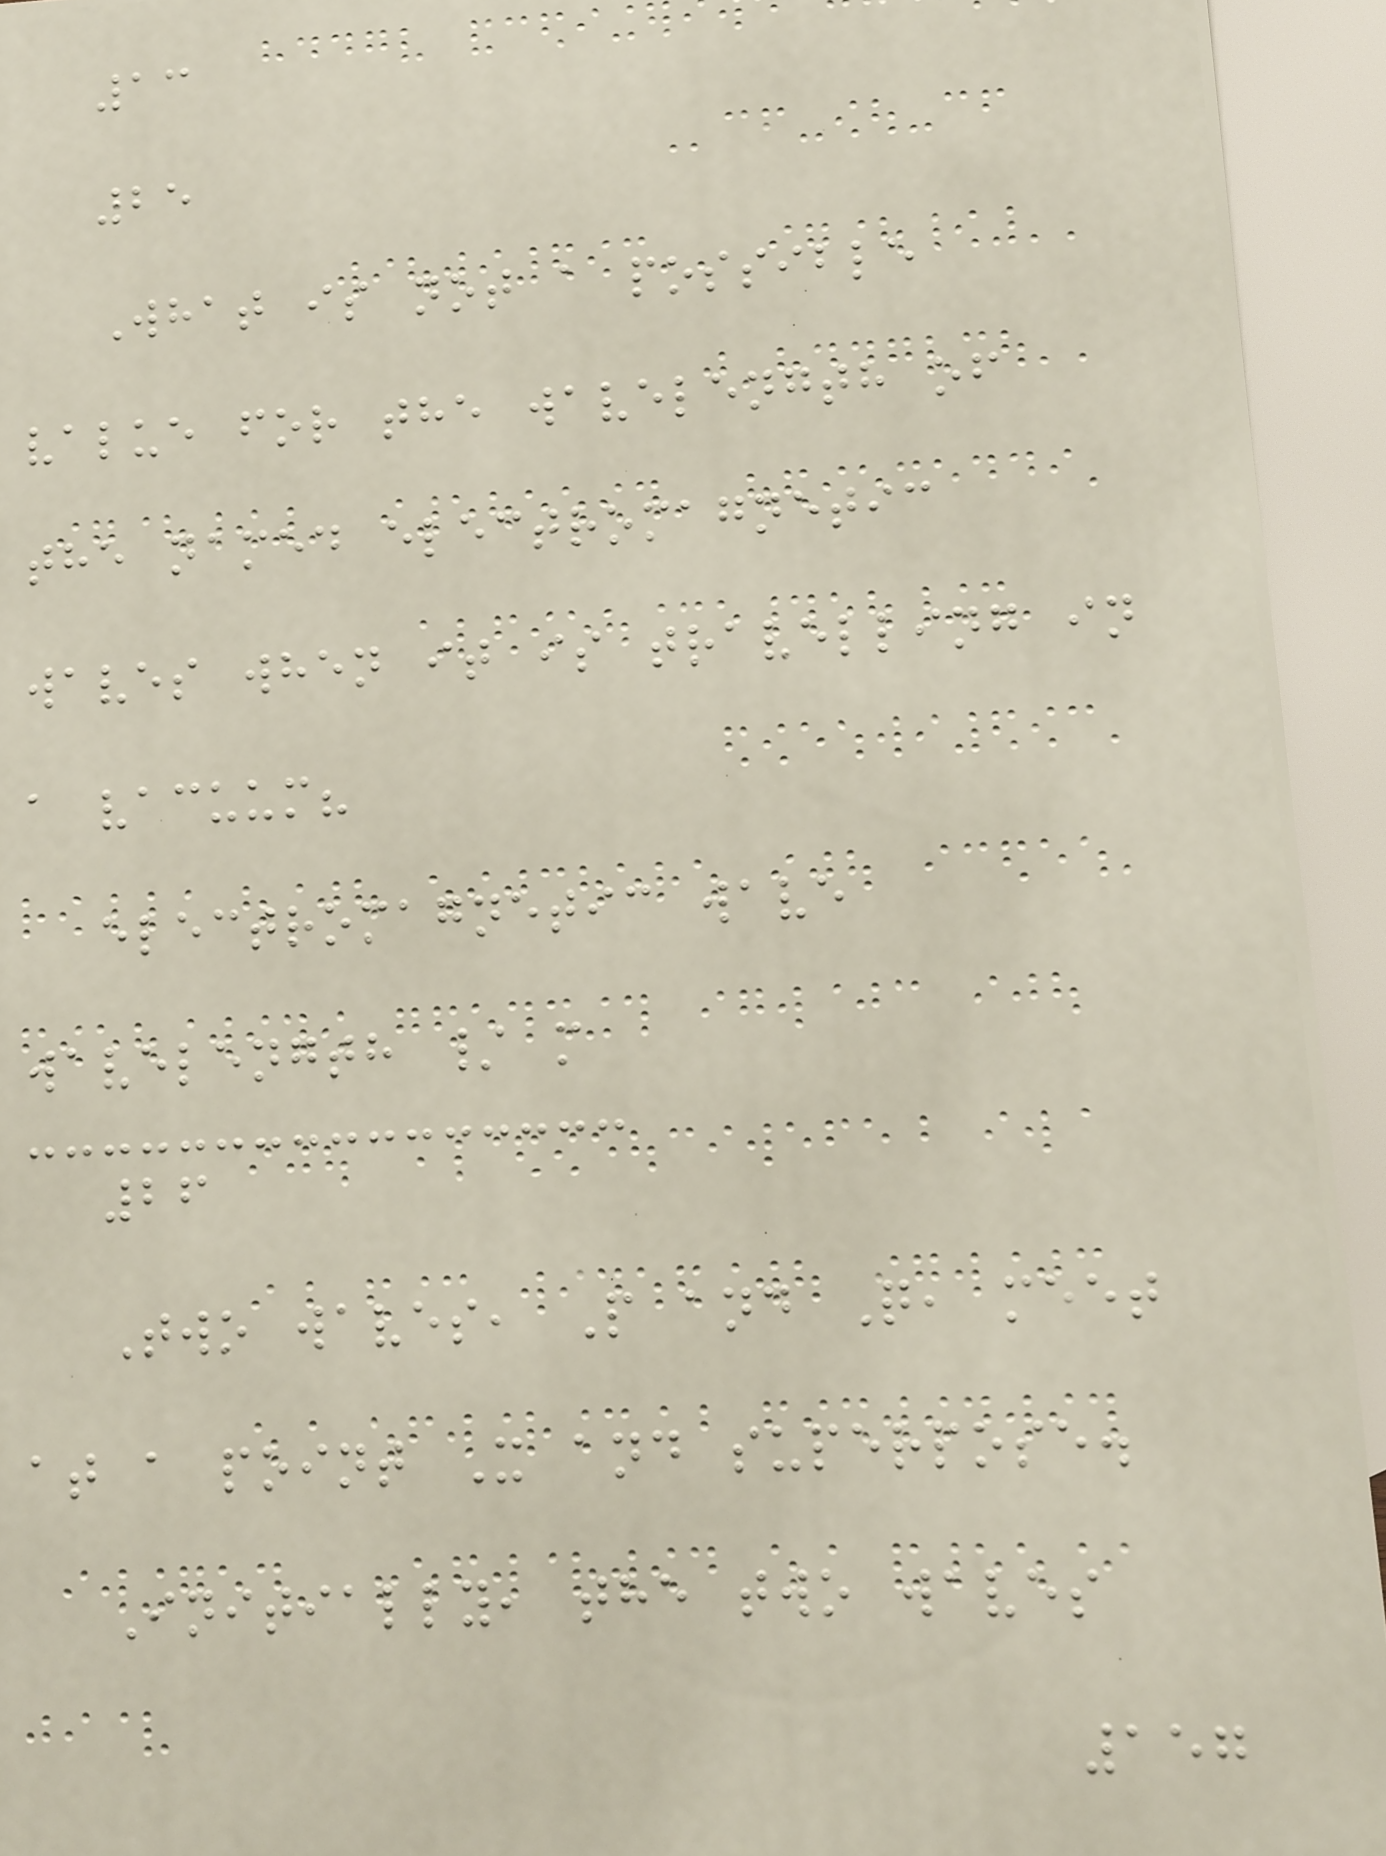13
25
What is not a possible
value for the wavelength of
the named electromagnetic
waves when it is travelling in
a vacuum?
electromagnetic wave
wavelength / m
26
Two waves, P and Q, meet
at a point X and superpose.
Initially, the two waves
157
